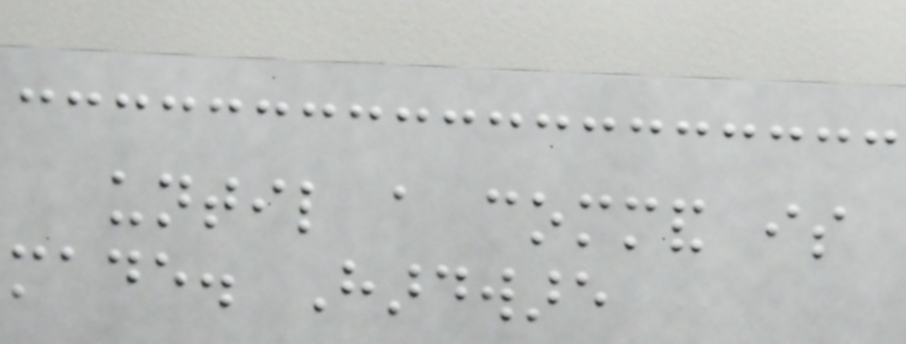until a command is
made. Hardware
